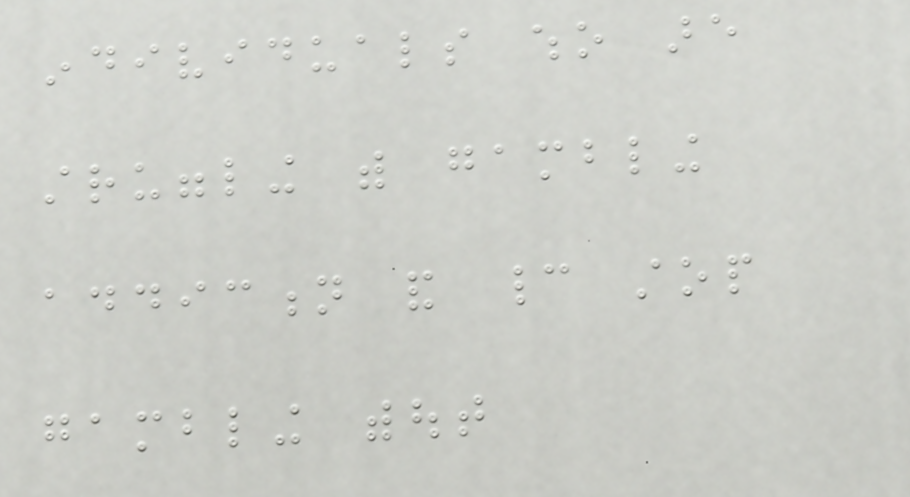individuals who are
struggling with gambling
addiction and cannot stop
gambling without
